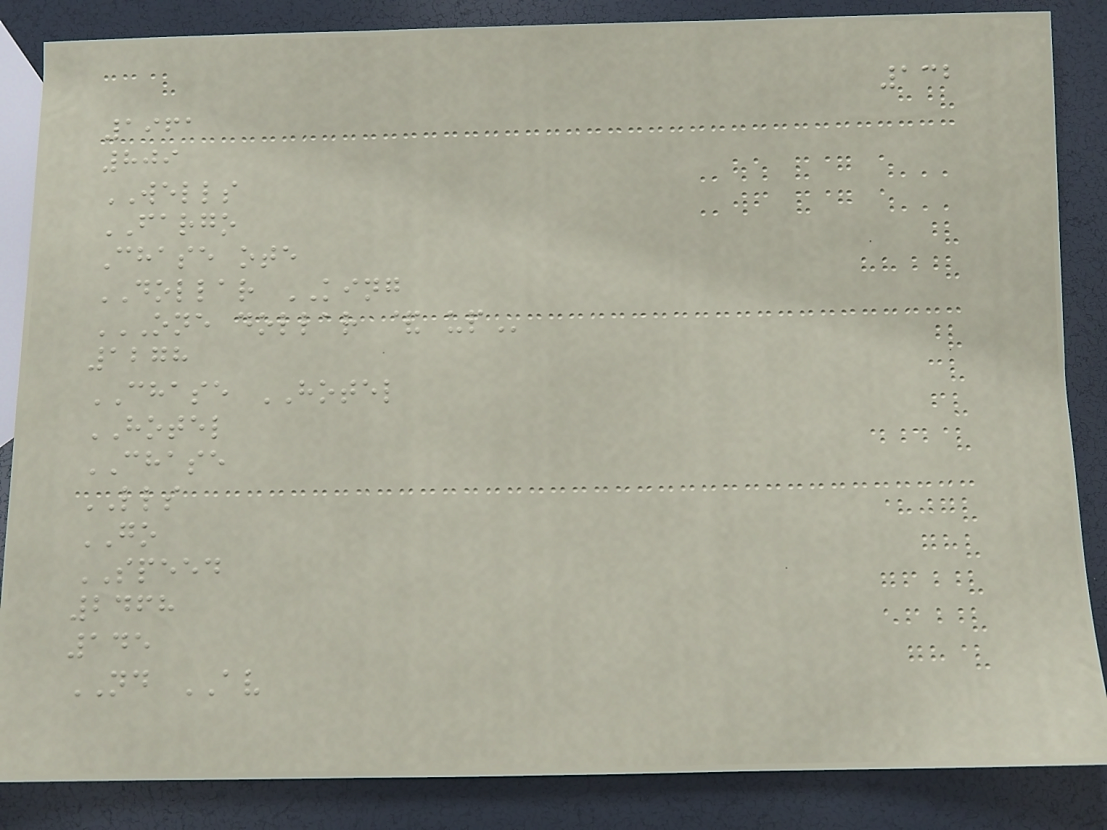132
1961
809
WELLS
FARGO
Chase ote
DOLLAR KING
ONE DOLLAR & UP
1278
CHASE HOTEL
HOTEL
CHASE
LLS
GO
SPEED
2468
145
ND AV
